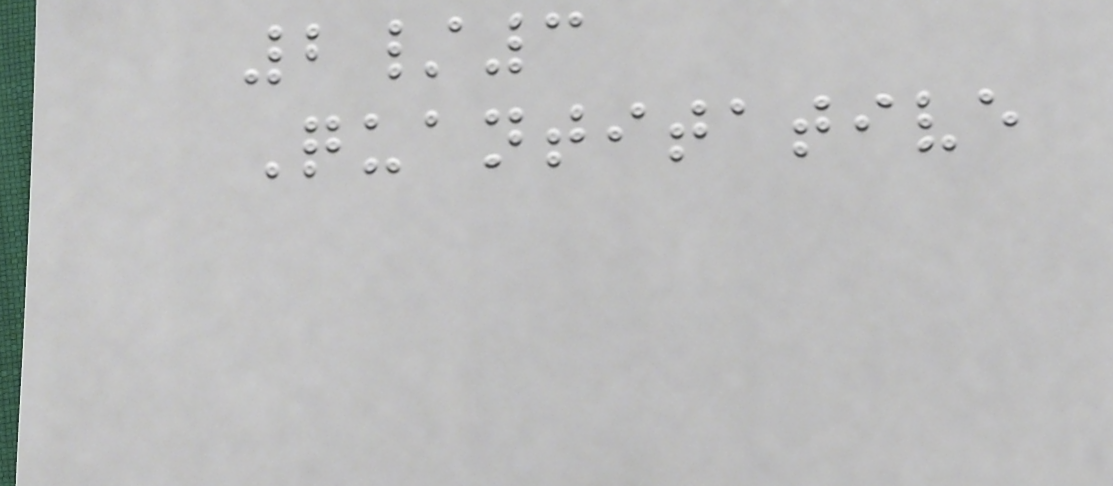2/3
Quantitative
